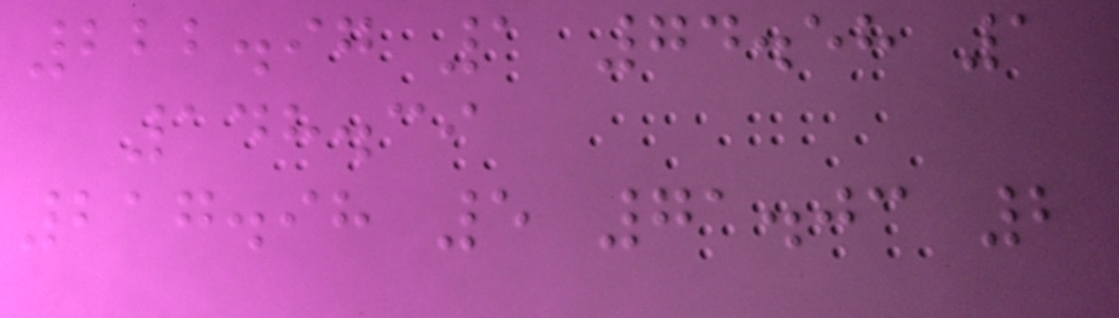222.97 1 74.58 1
148.39
217.98 5 71.03 2
